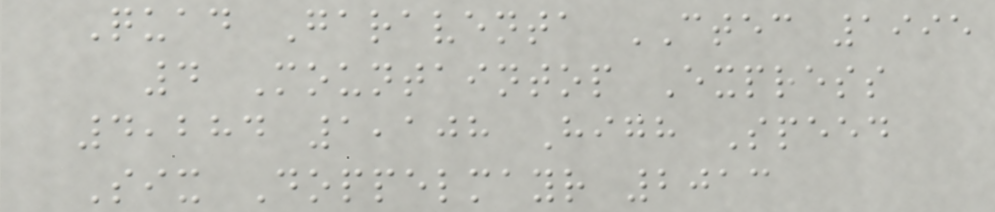Quad Garaventa CTEC 1995
4 Mountaintop Express
4,284 1,108 High Speed
Six Doppelmayr 2013
